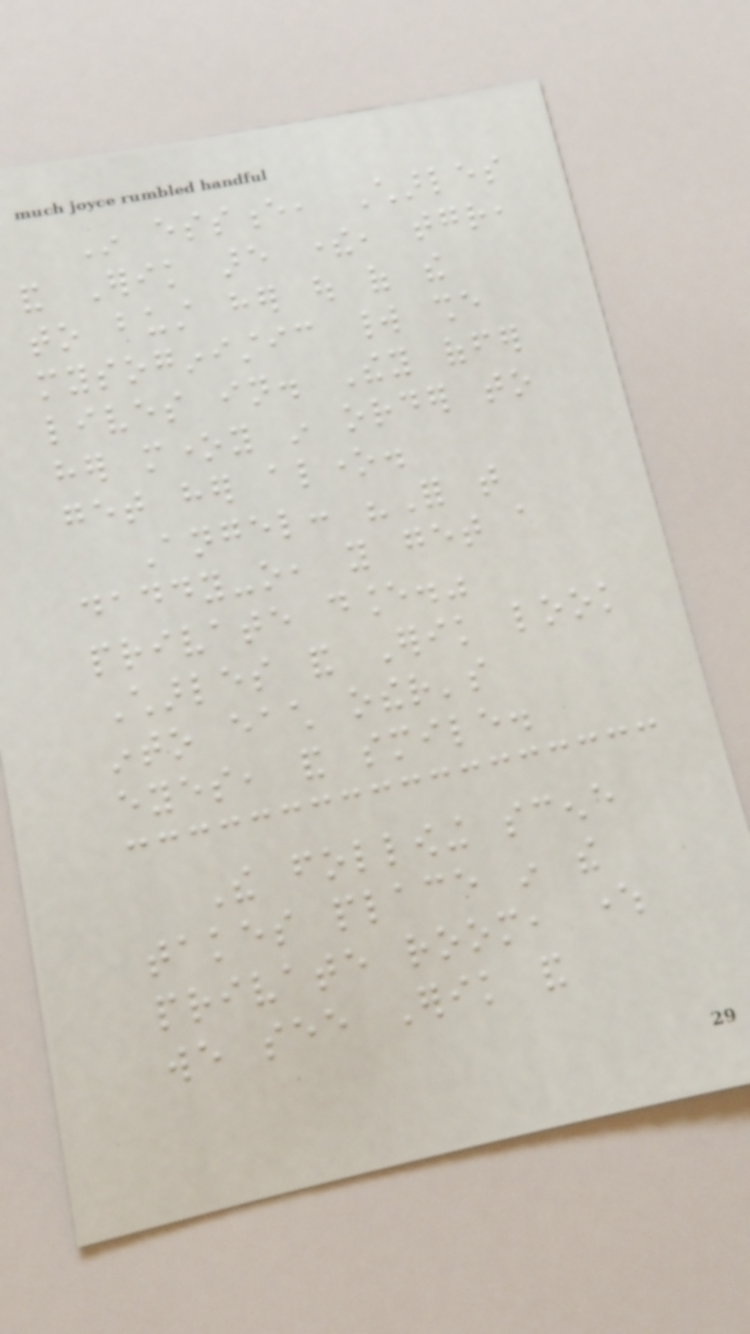In essence, Charles
and Erik are there, together,
to bust her out of the
mysoginistic world she
lives in. They offer
her money in order to
get her alone.
Angel: "For that
daddy-o, you get a
private dance."
Charles and Erik look
into each other's
eyes, and smile.
The following scene
takes place in the
private room, where
we see Erik and
